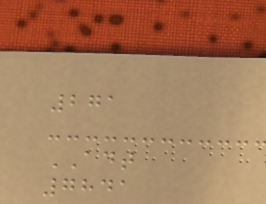271
ADT
7841
